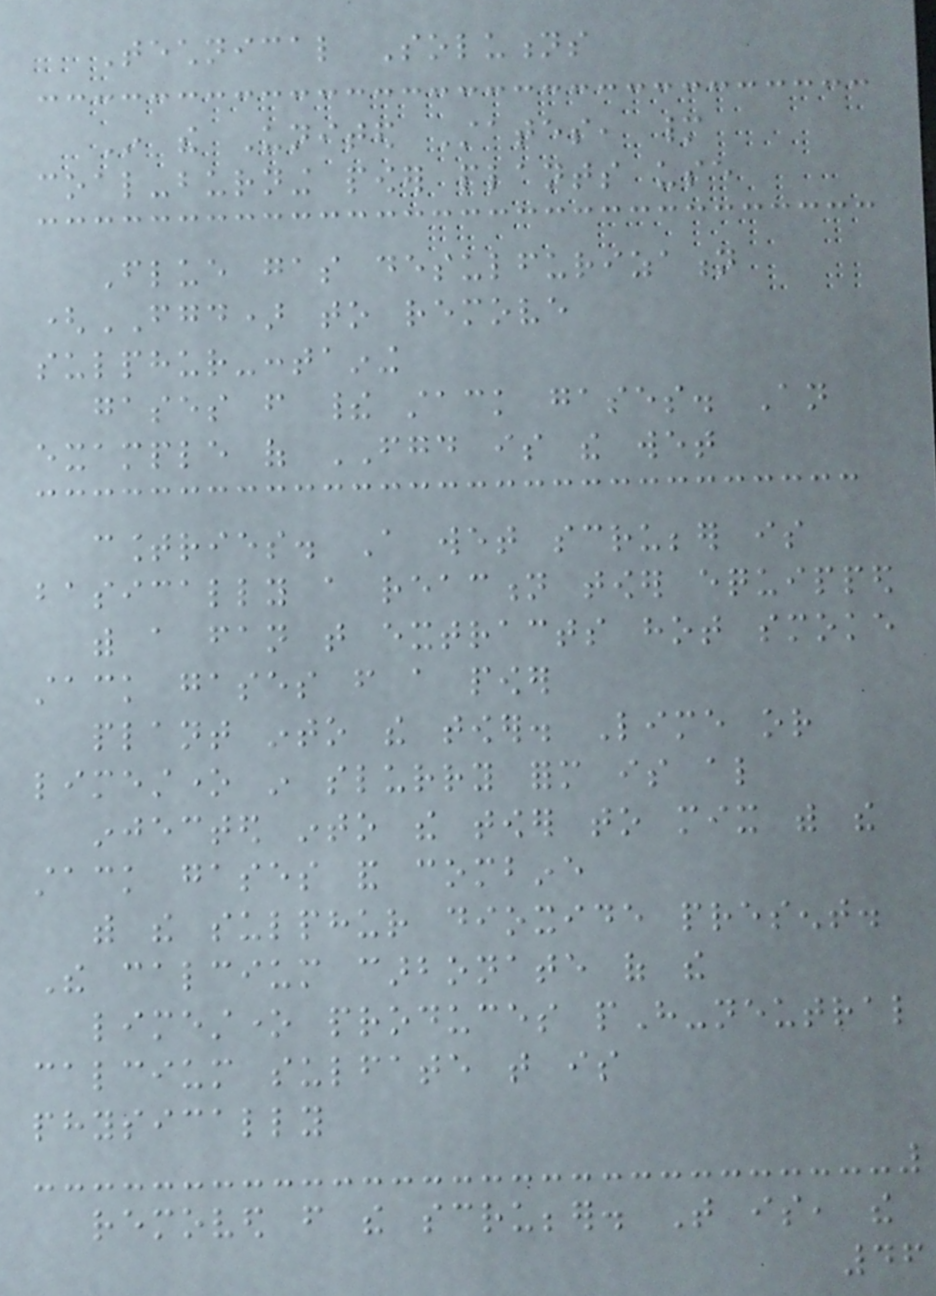Technical Solutions
In the United States, many
coal-burning power plants use
Flue gas desulfurization
(FGD) to remove
sulphur-containing
gases from their stack gases. An
example of FGD is the wet
countries. A wet scrubber is
basically a reaction tower equipped
with a fan that extracts hot smoke
stack gases from a power
plant into the tower. Lime or
limestone in slurry form is also
injected into the tower to mix with the
stack gases and combine
with the sulphur dioxide present.
The calcium carbonate of the
limestone produces pH-neutral
calcium sulfate that is
physically
removed from the scrubber. That is, the
46
